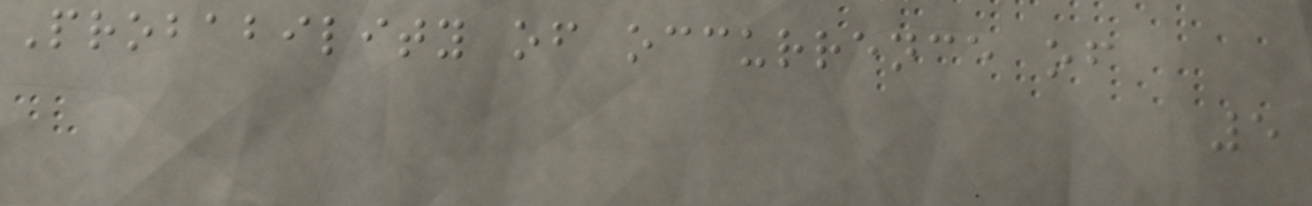Probability of occurrence of
5
